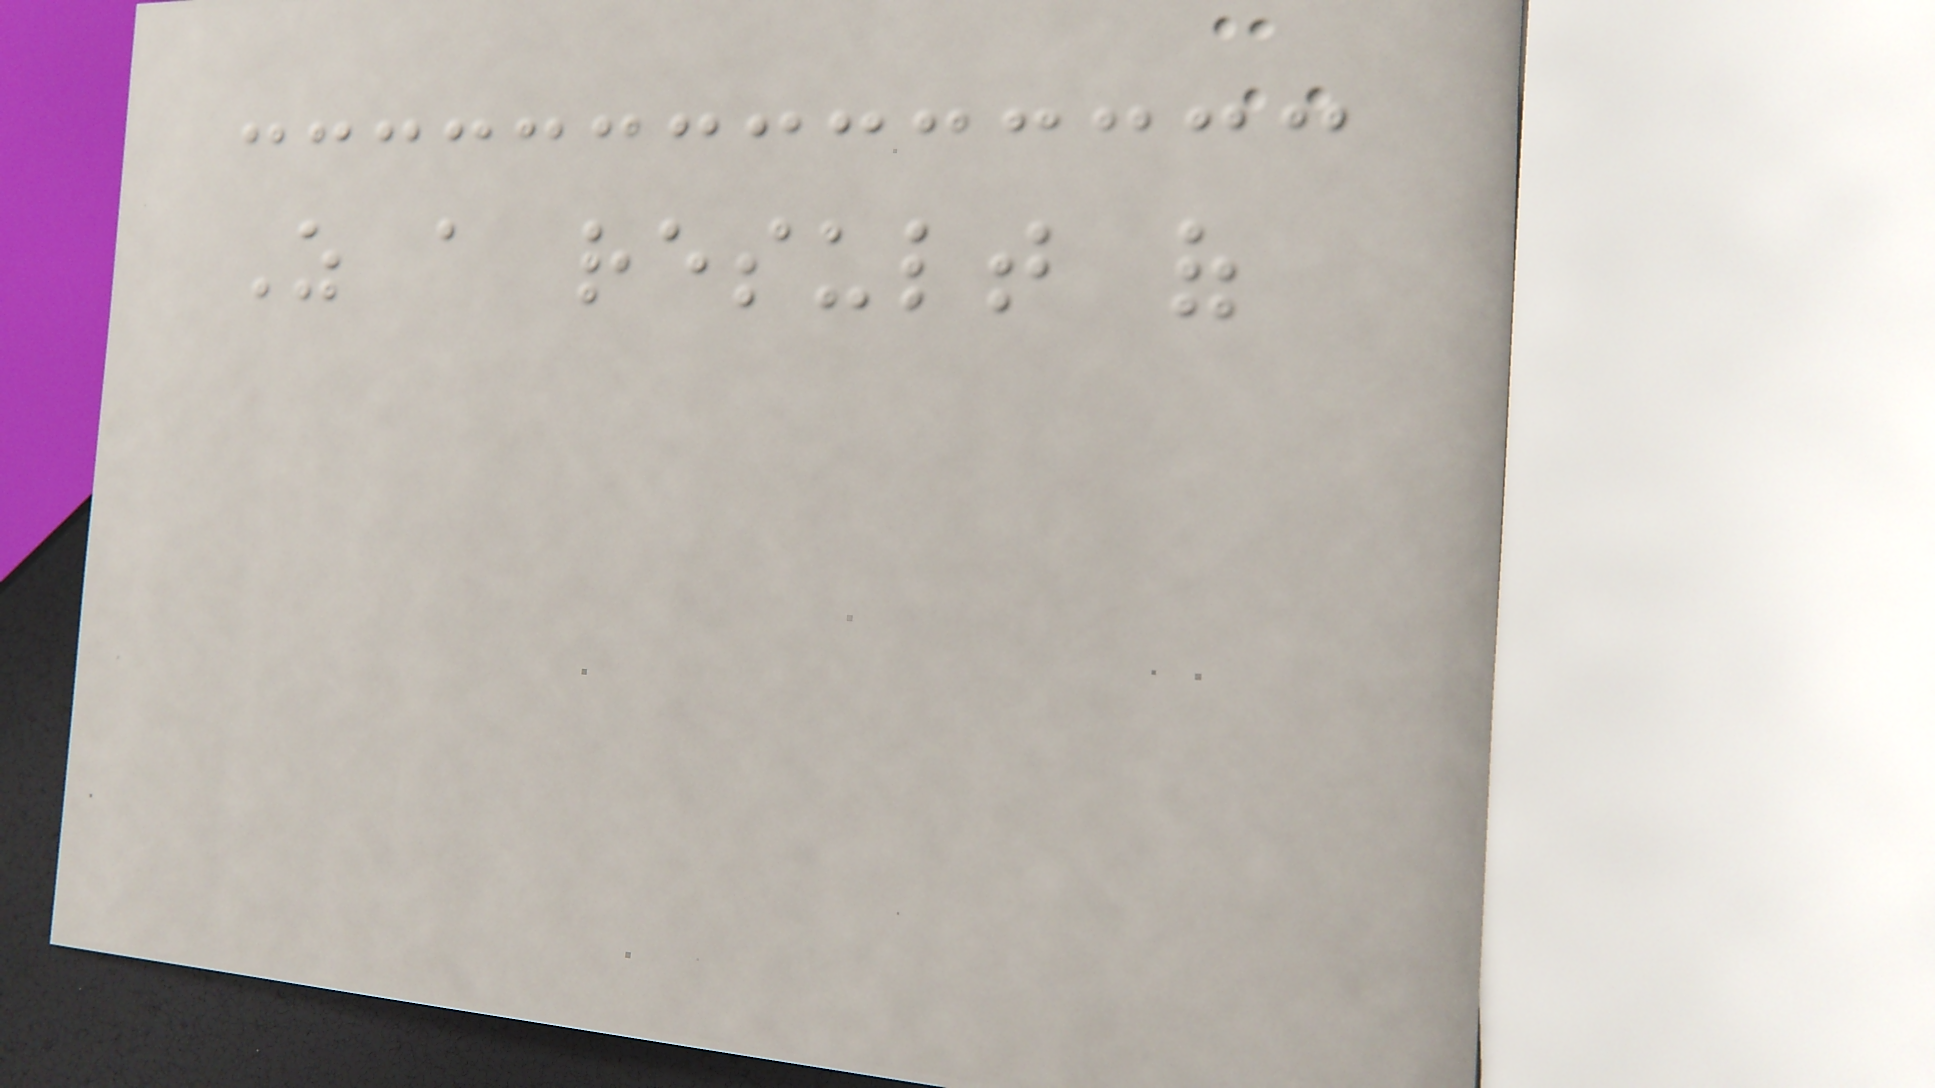As a result of
